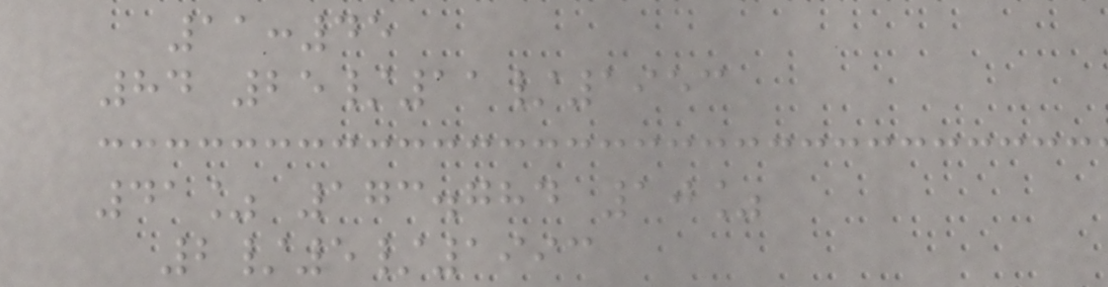11:45
84 25/11/1953
41% 173.784 10%
2/5/1993
